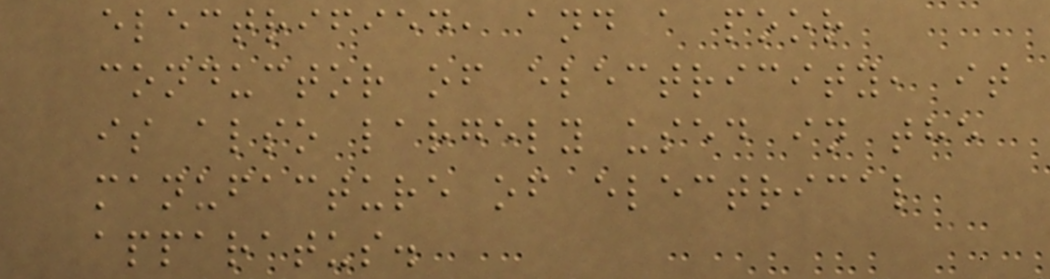electrified, and a poor
conductor of electricity, it
is also largely used in the
manufacture of electrical
apparatus.
